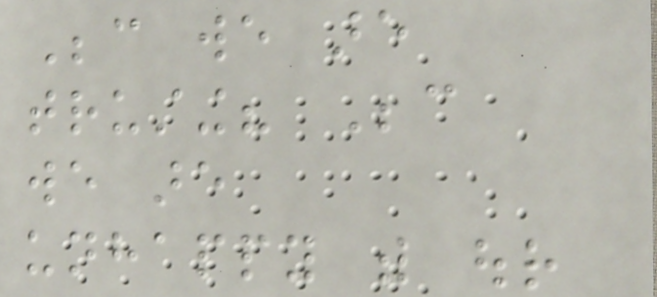Because we are
trusting? Because
we are
unhappy with our
